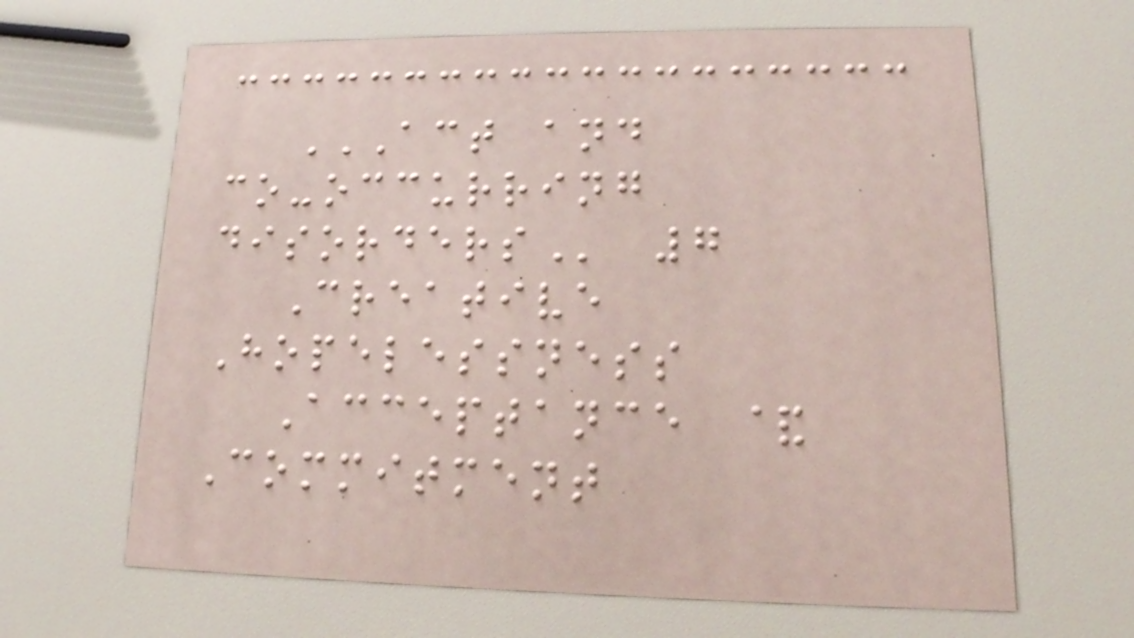ACT AND
CO-OCCURRING
DISORDERS 7
Creative
Hopelessness
Acceptance &
Commitment
